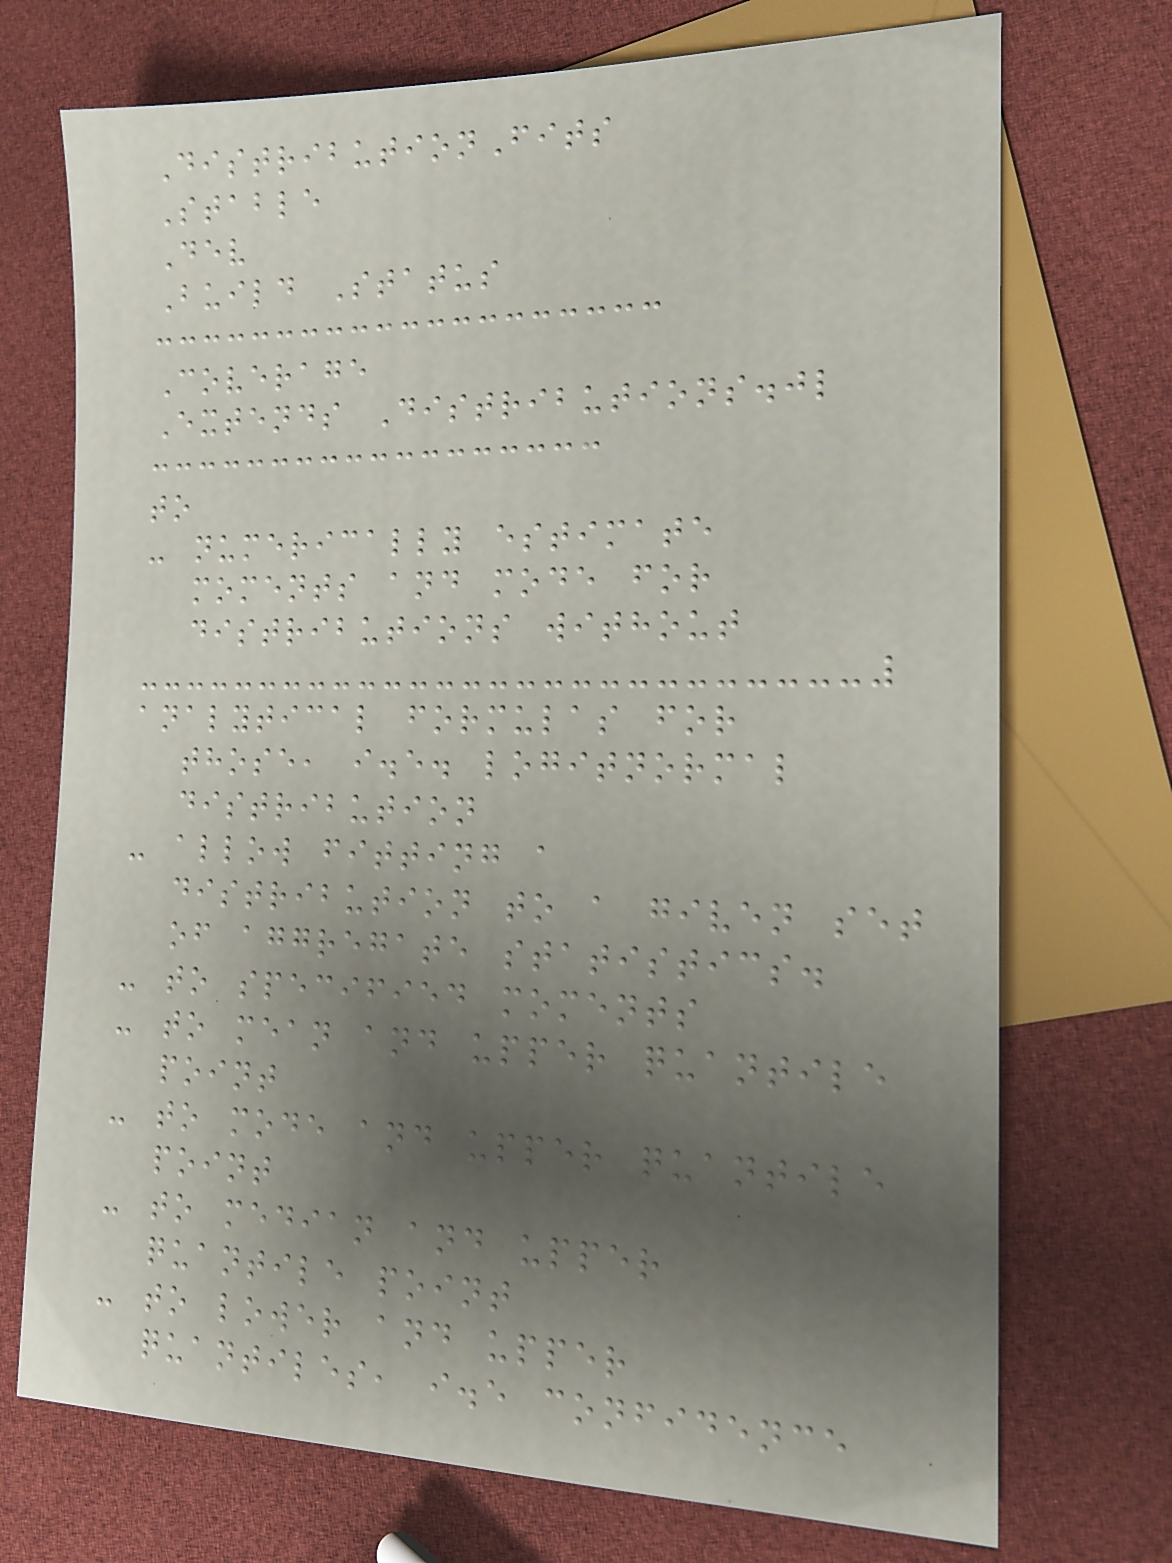DistributionFits
Stable
Dev
Build Status
Coverage
Extends Distributions.jl
to
- numerically estimate
moments and mode for
distributions without
analytical formulas for
those, i.e. logitnormal
distribution
- allow fitting a
distribution to a given set
of aggregate statistics.
- to specified moments
- to mean and upper quantile
point
- to mode and upper quantile
point
- to median and upper
quantile point
- to lower and upper
quantiles, i.e confidence
